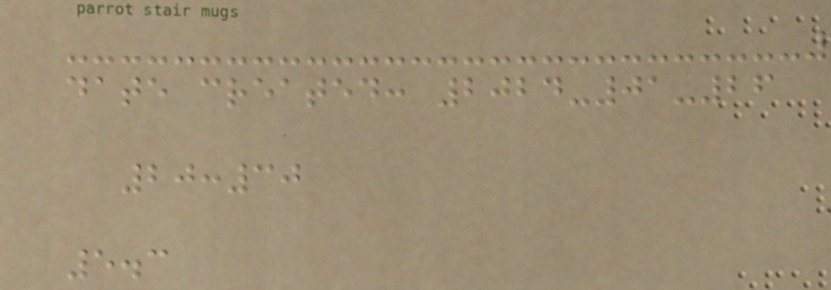date created: 2024-01-26
20:30
5.3
